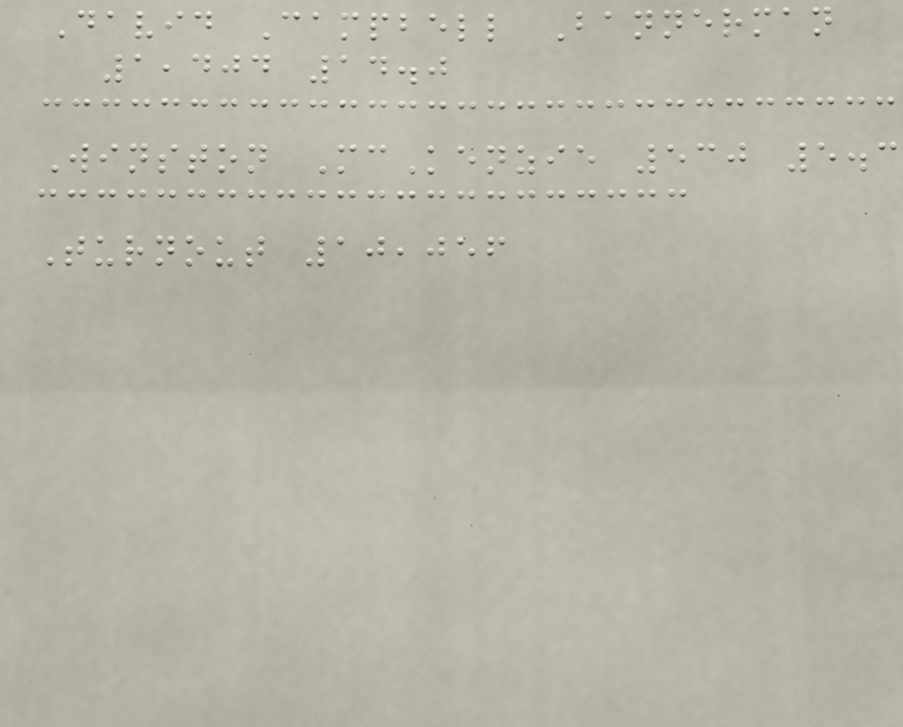David Campbell Bannerman
1,404 14.0
Winston McKenzie 530 5.3
Turnout 10,056
